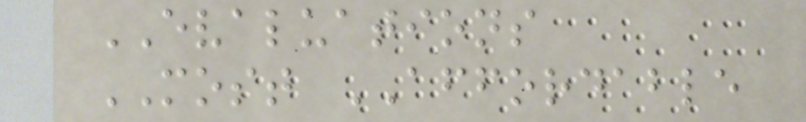EVALUATIONS
MOST AFFORDABLE
